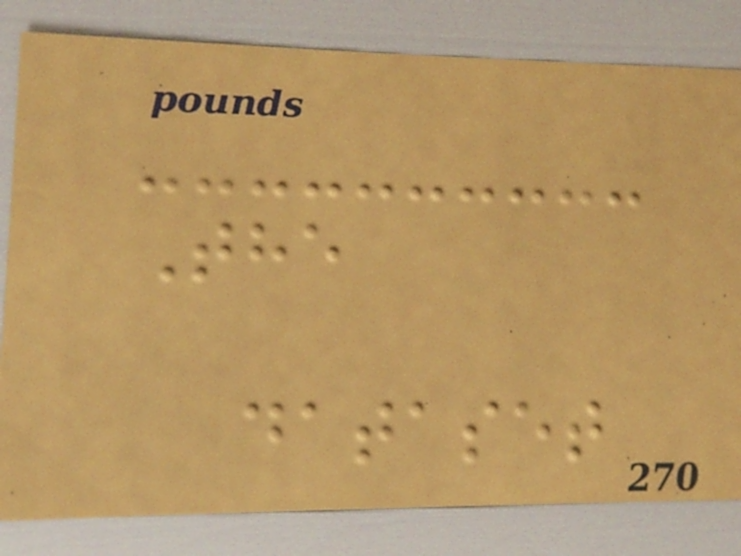The
dataset
